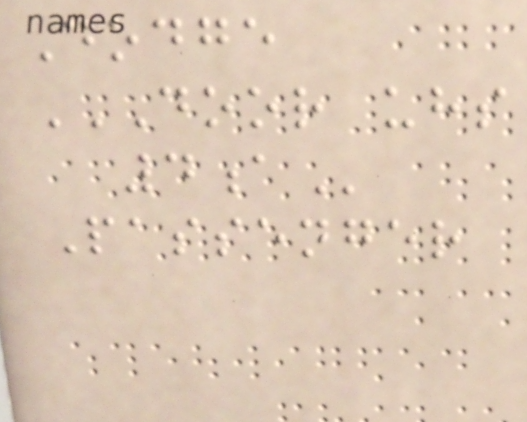Dodge
DOOR UHS
4A
Passenger
